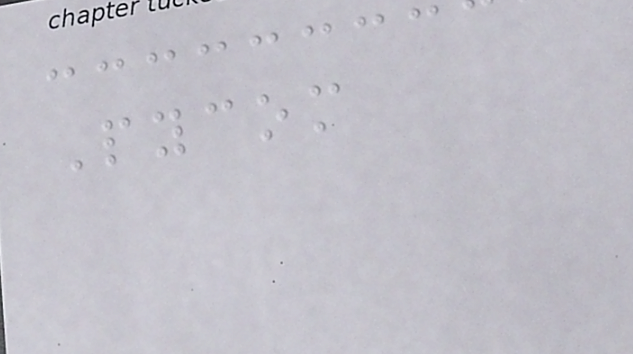Pycom
